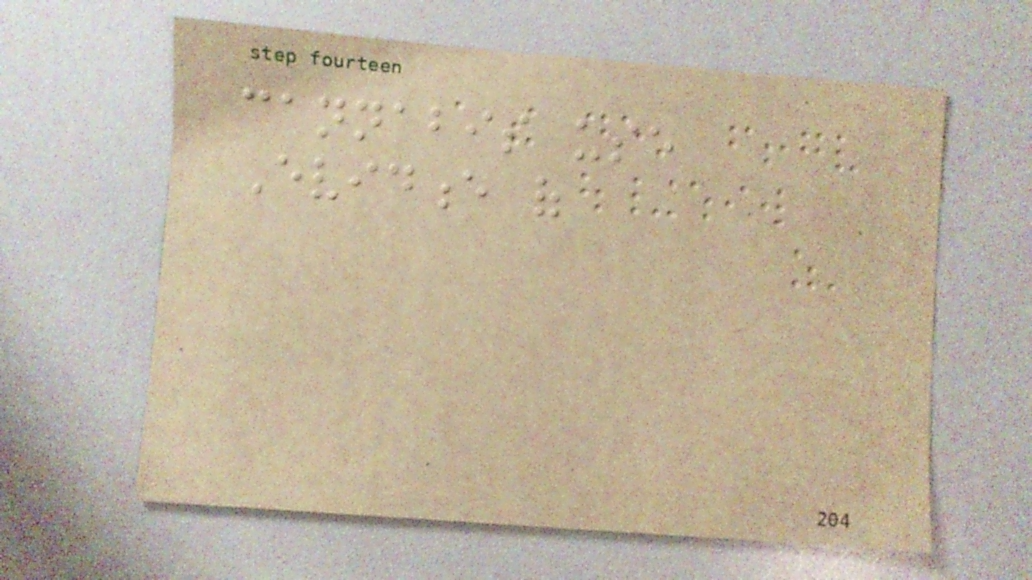cannabis use
Evidence of
